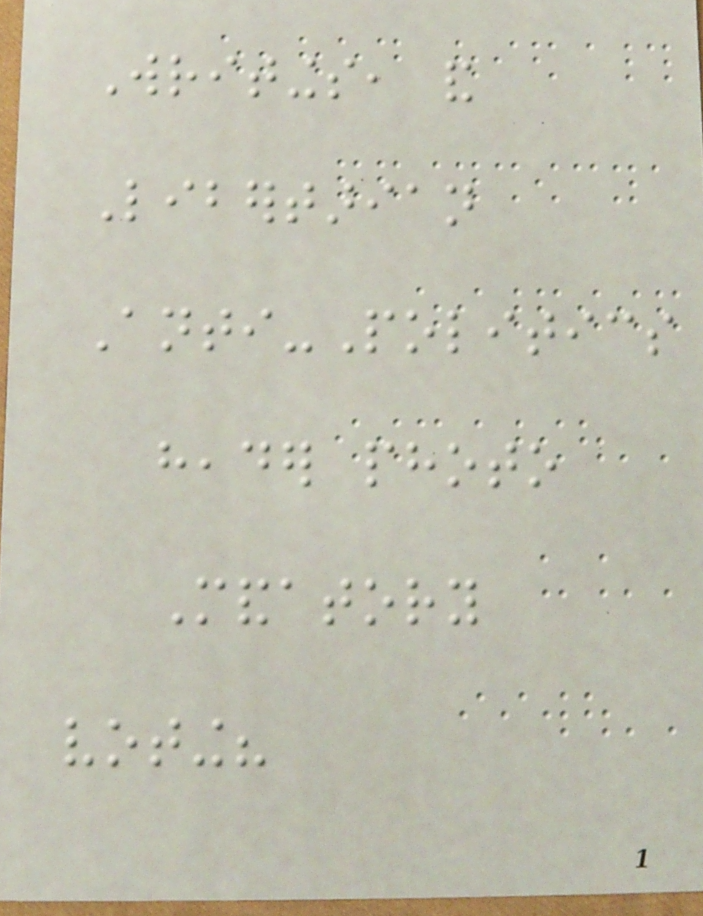Writings, and
Libertarian
Anti-Politics
header photo
Mandatory
voting?
